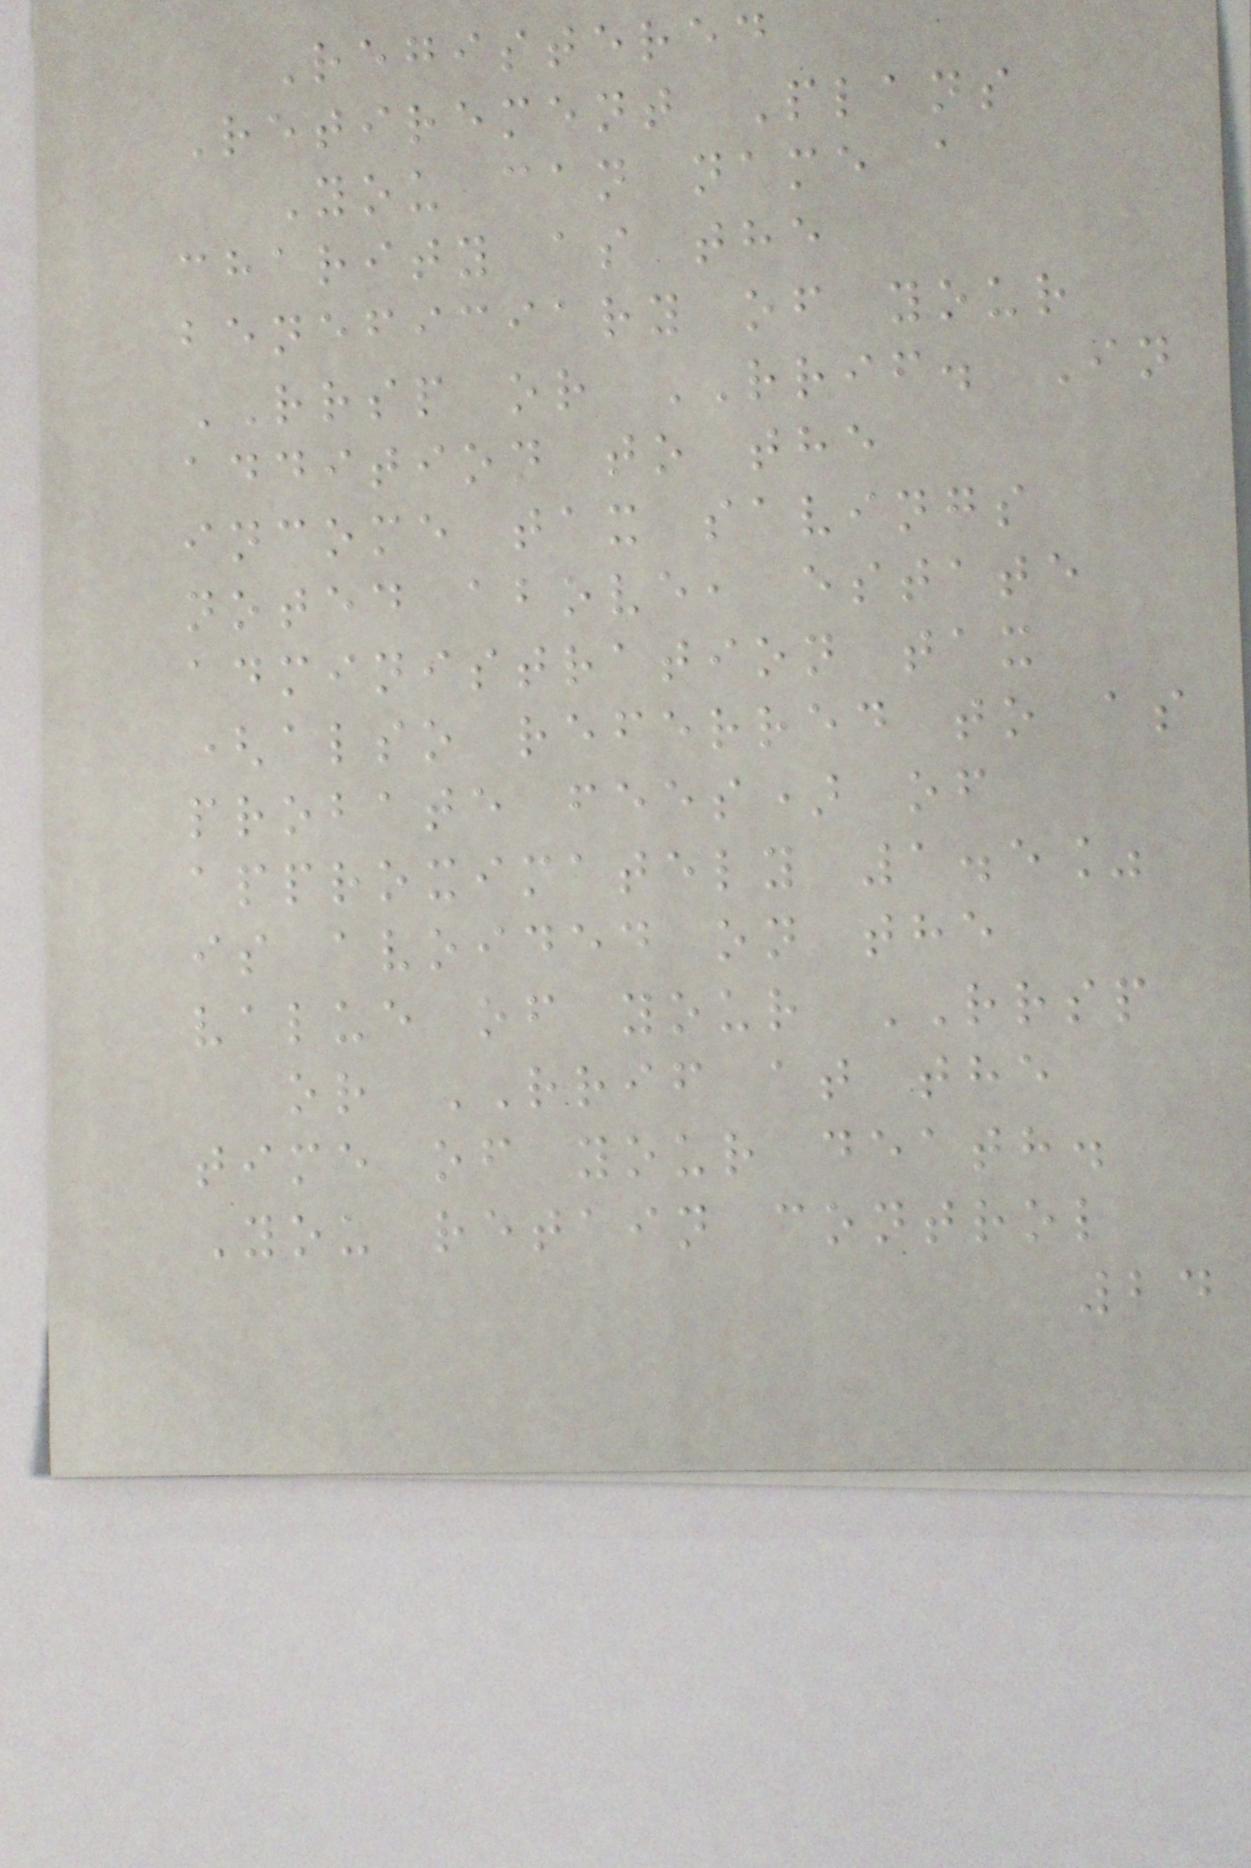Registered
Retirement Plans
You can name a
charity as the
beneficiary of your
RRSP or RRIF. In
addition to the
income tax savings
noted above, estate
administration tax
(also referred to as
probate fees) of
approximately 1.5%
is avoided on the
value of your RRSP
or RRIF at the
time of your death.
You retain control
24
